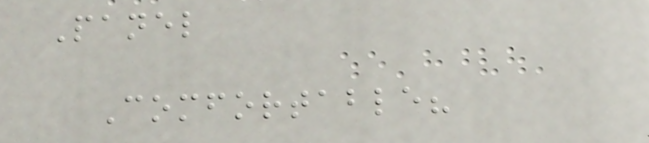Panel
Comfortable?
